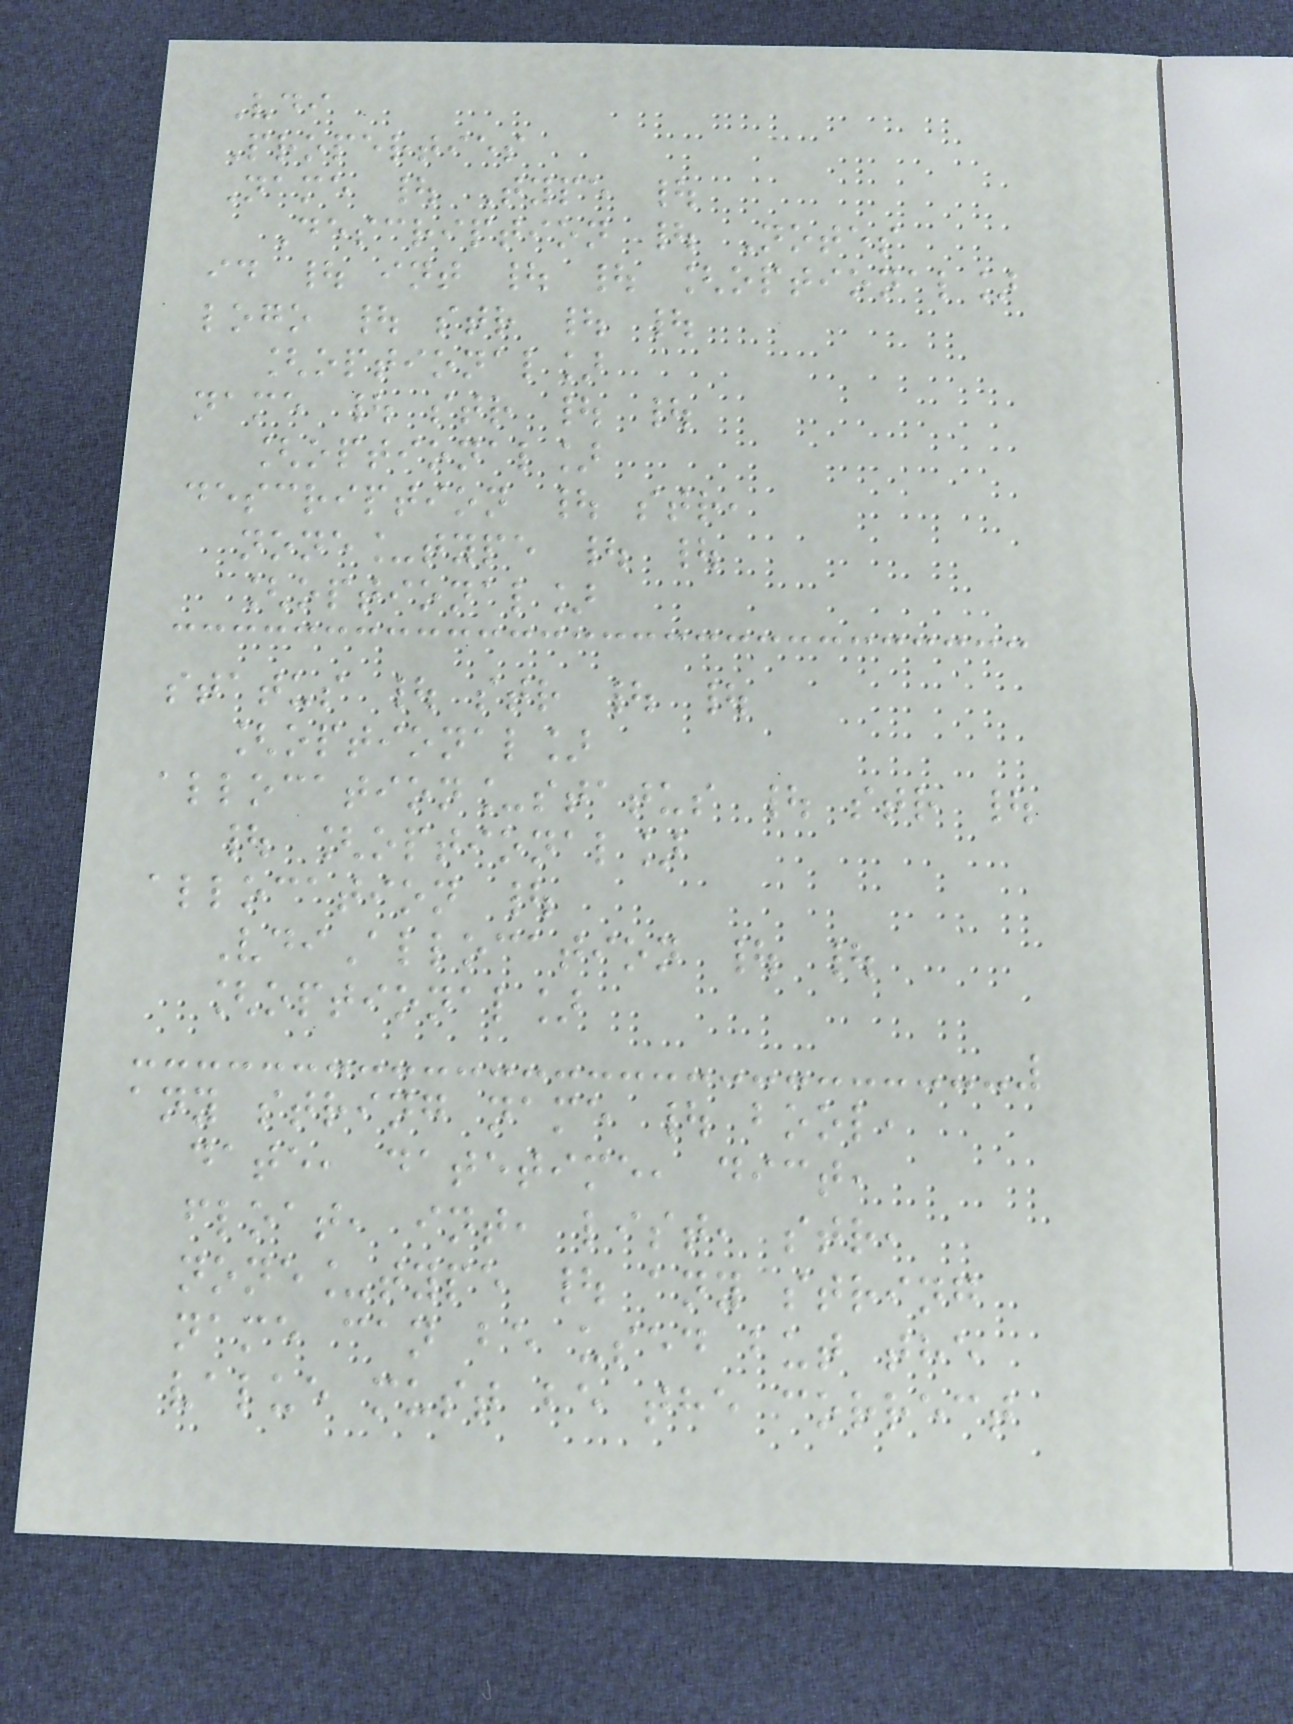Vdi
Properties
Name | Type |
Description | Notes
id | int | | [optional]
logo | str | |
[optional]
name | str | |
[optional]
description | str,
none_type | |
[optional]
status | str | |
[optional]
allocation_status | str |
| [optional]
allocation |
VdiAllocation | |
[optional]
any string name | bool,
date, datetime, dict,
float, int, list, str,
none_type | any string
name can be used but the
value must be the correct
